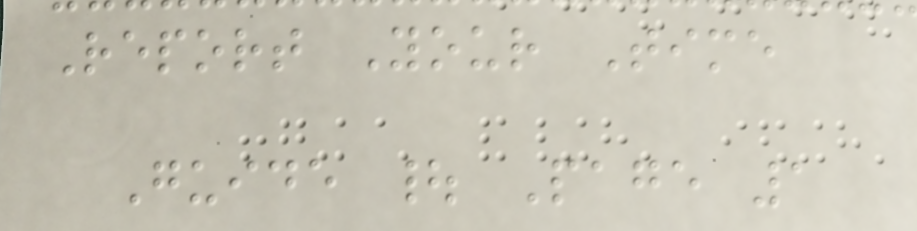Report Your Time
Guide | Page 1
